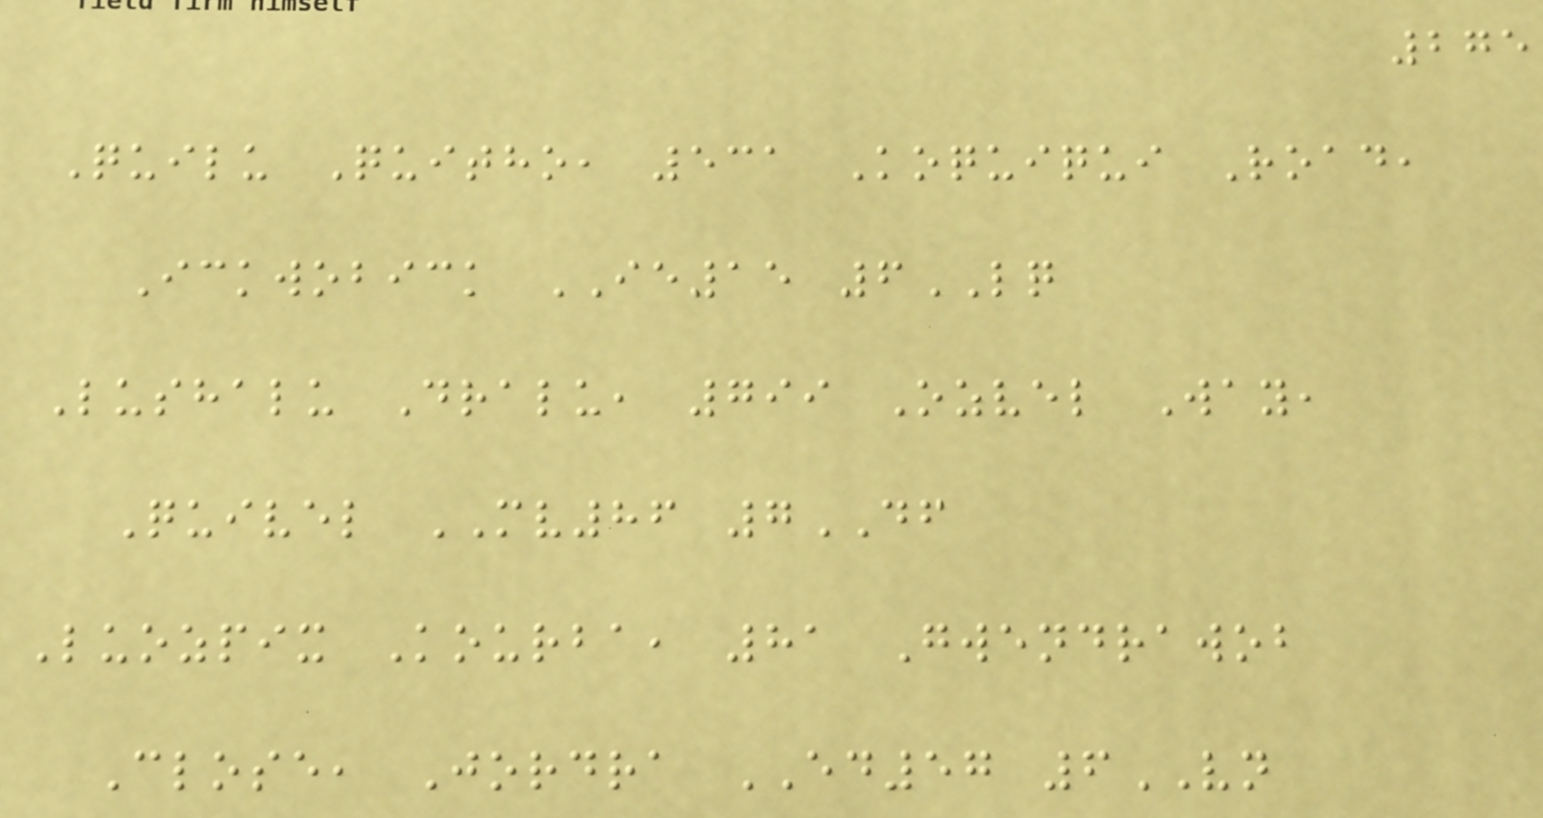275
Quilu Quitho, 531 Koquiqui Road,
Ickwobick IE15 6LQ
Lushalu Dralu, 799 Ozvel Way,
Quivel MV86 7DF
Luozpix Kourba, 81 Gwendrawob
Close, Jordra ED57 6VN
